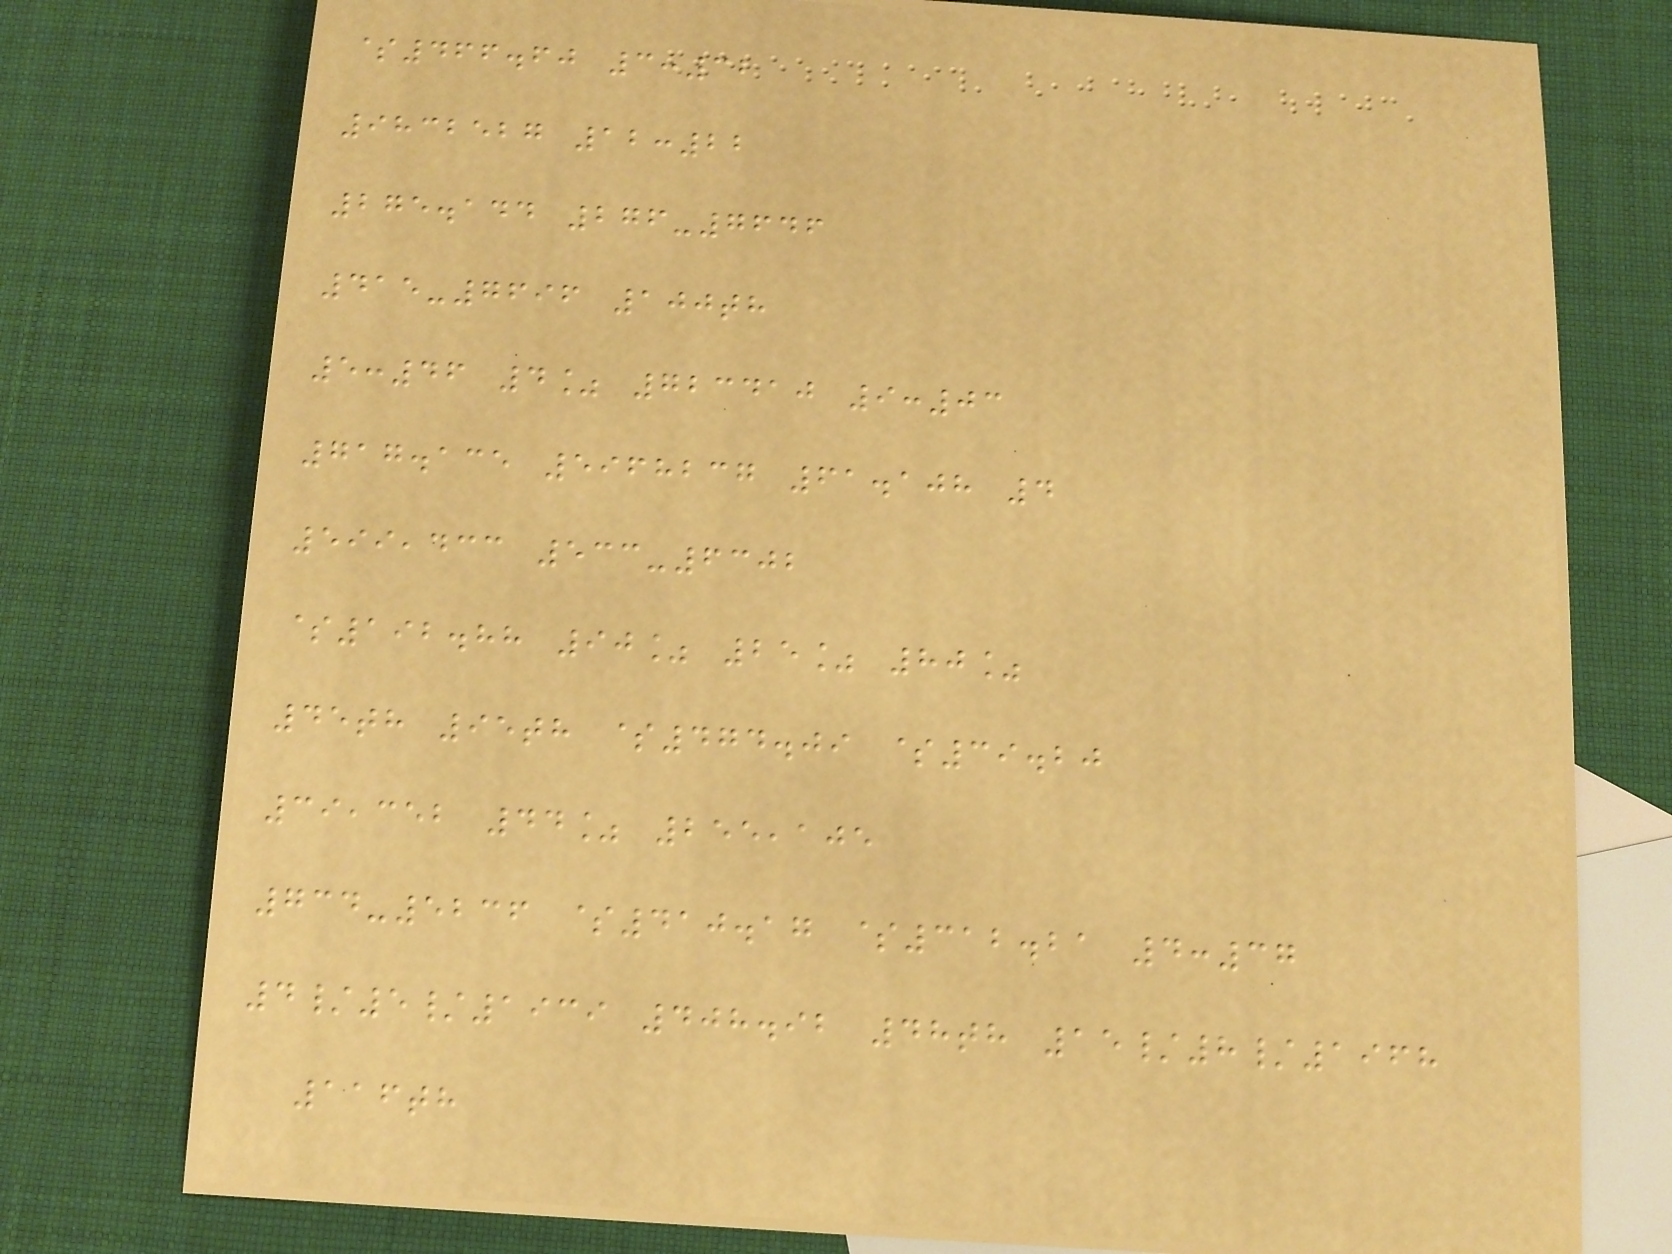$466.60 3:32
9832527 12:22
275.144 276-7646
415-7696 100th
5:46 4% 723410 9:03
717.135 5968237 61.108 4
599,433 533-6302
$192.88 90% 25% 80%
45th 95th $474.09 $39.20
39,352 44% 255,105
734-5236 $410.17 $312.21 4:37
4/5/1939 408.92 48th 15/8/1968
116th
